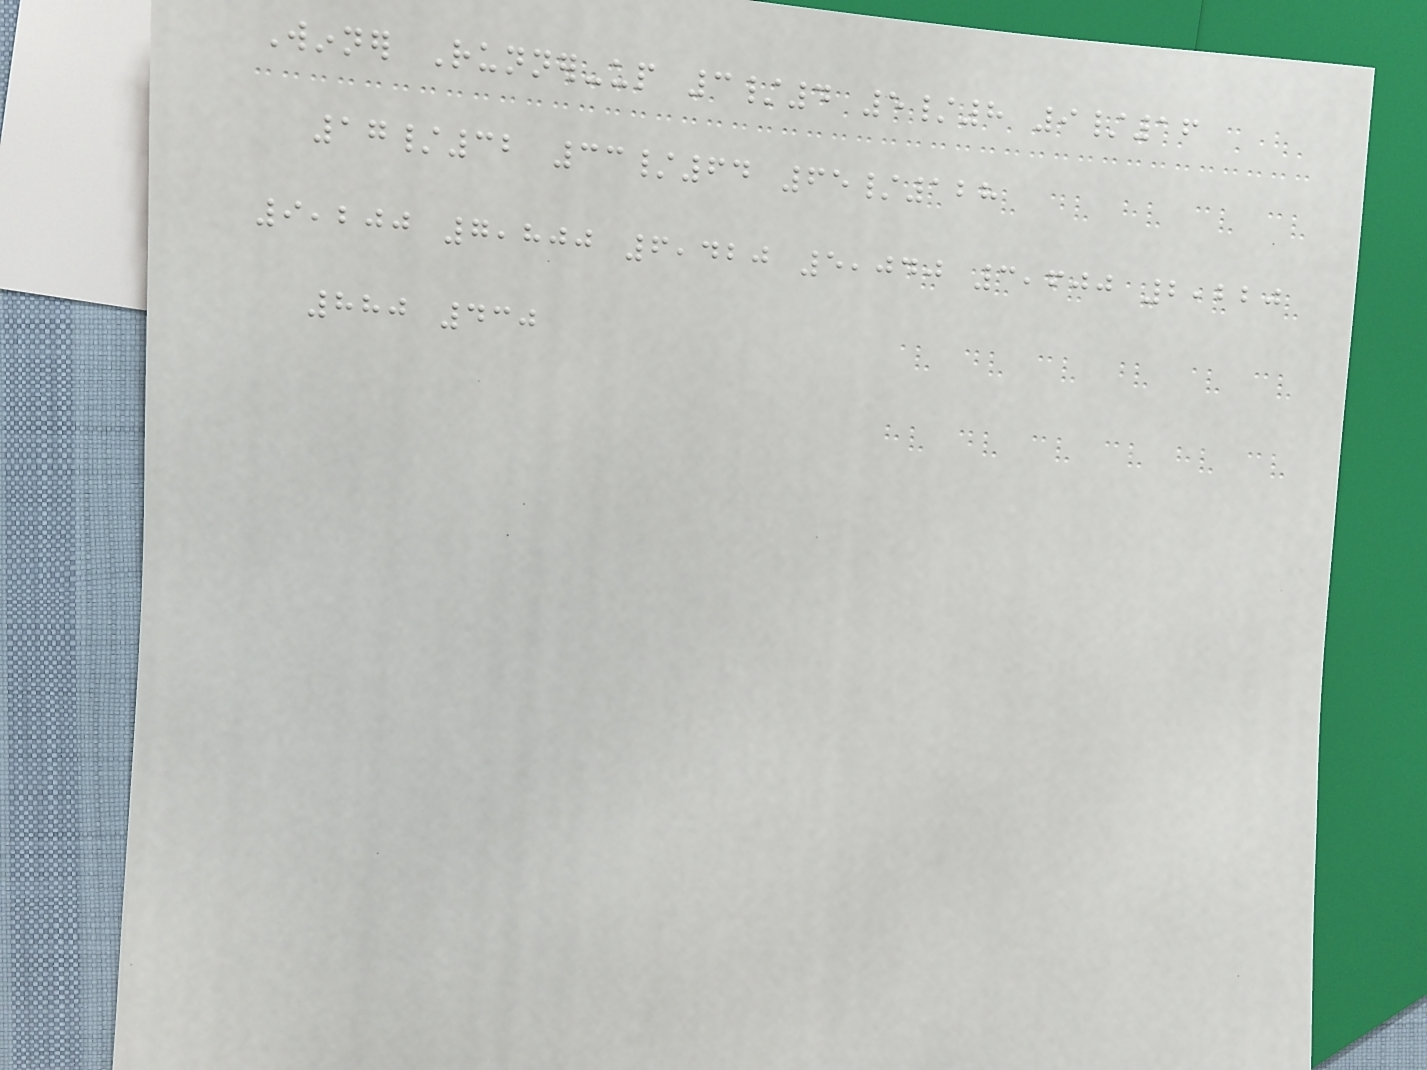Winner Runner-up 3/4 5/8 9/16
17/32 33/64 65/128
9,200 7,800 6,420 5,040 3,600 2,220
880 430
